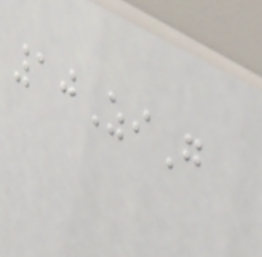10ZiG
